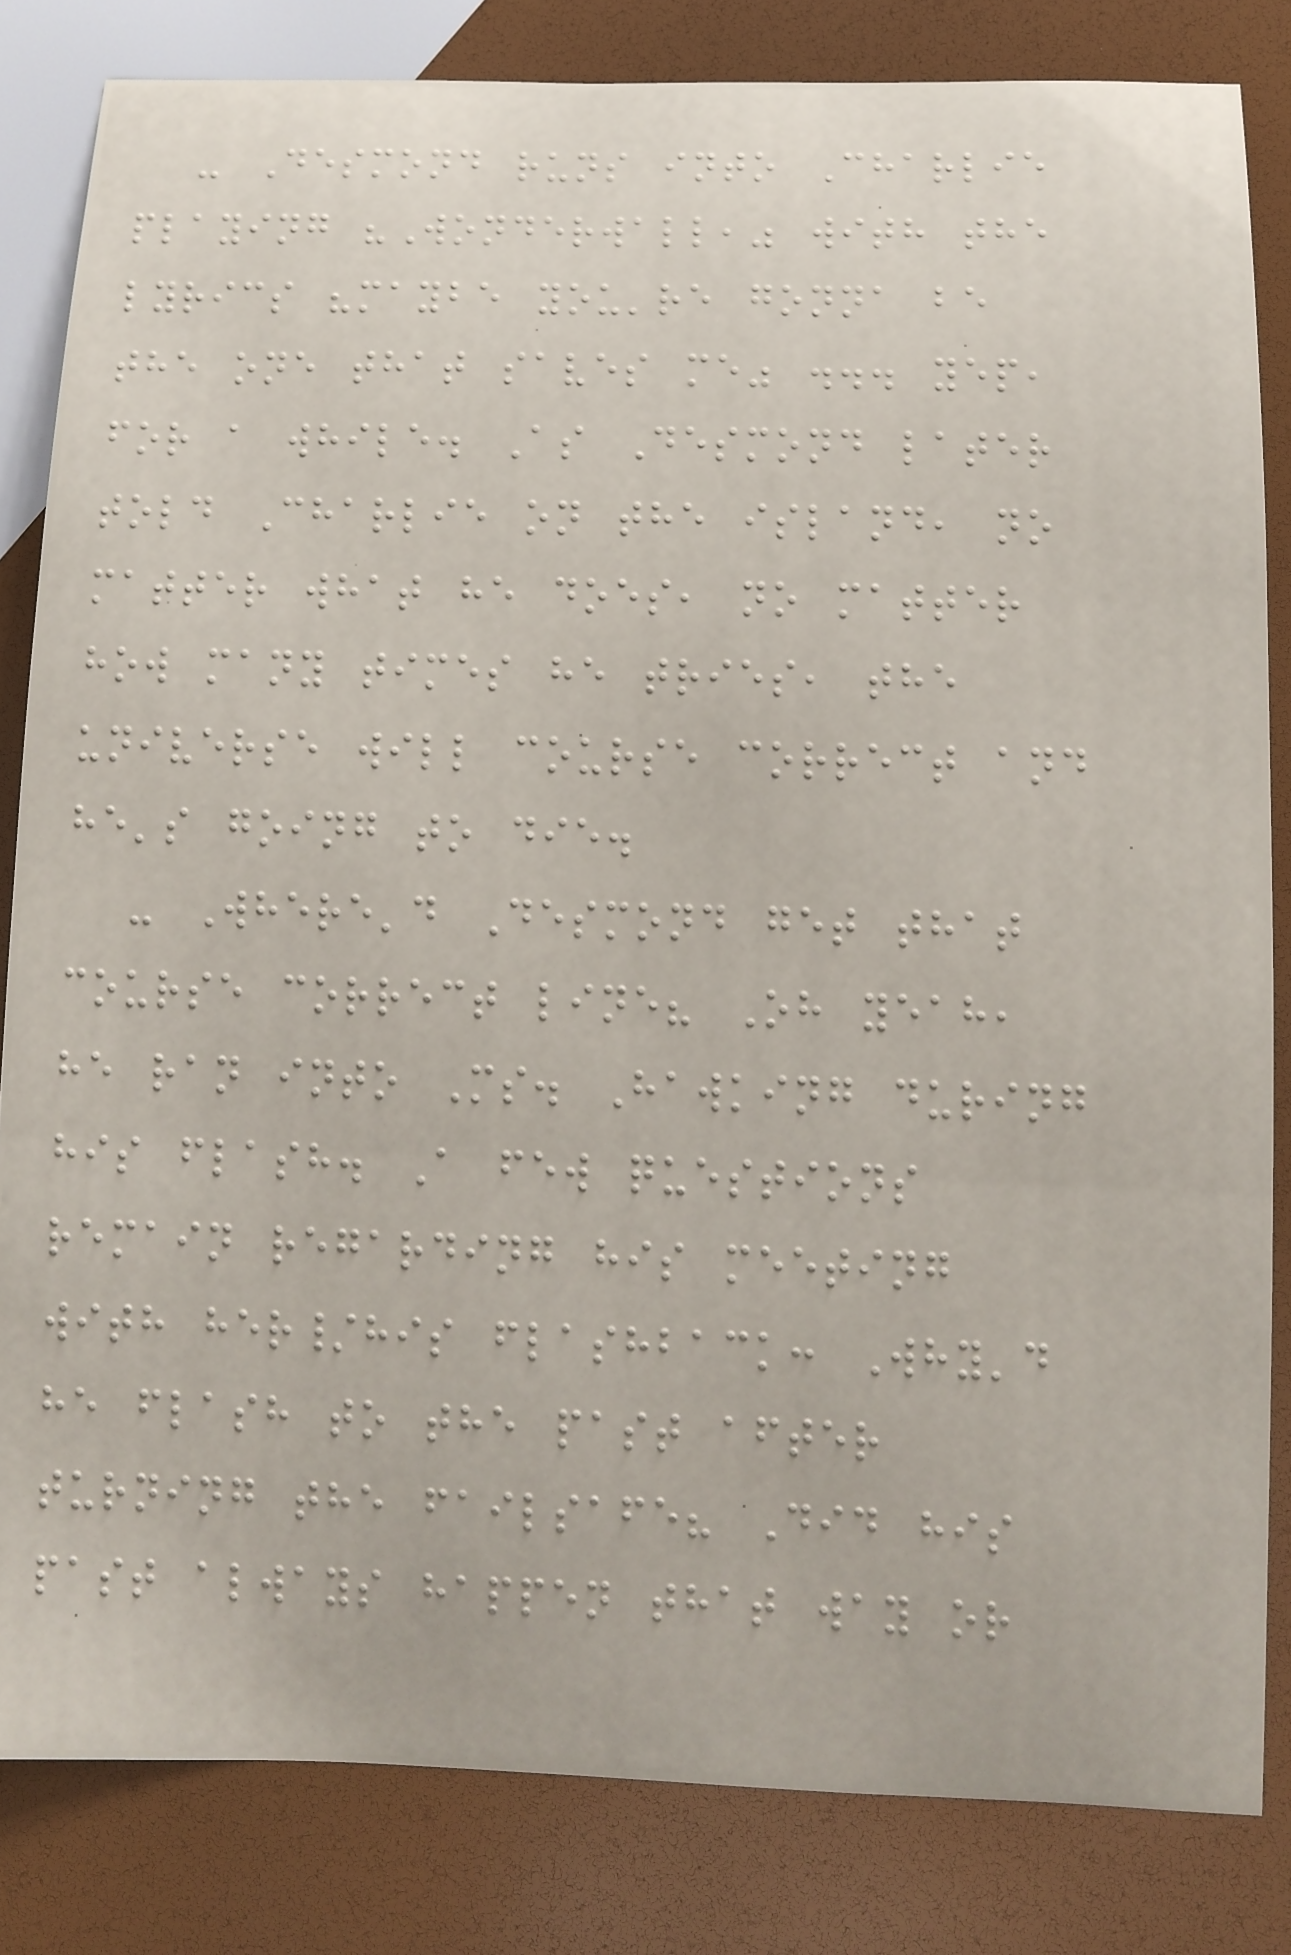- Desmond runs into Charlie
playing "Wonderwall," with the
lyrics "maybe you're gonna be
the one that saves me" ... yep,
for a while. As Desmond later
told Charlie on the island, no
matter what he does, no matter
how many times he tries, the
universe will course correct and
he's going to die.
- Where'd Desmond get that
course correct line? Oh yeah,
he ran into Ms. Hawking during
his flash. A few questions
remain regarding his meeting
with her/his flashback: Why'd
he flash to the past after
turning the failsafe? Did his
past always happen that way or
